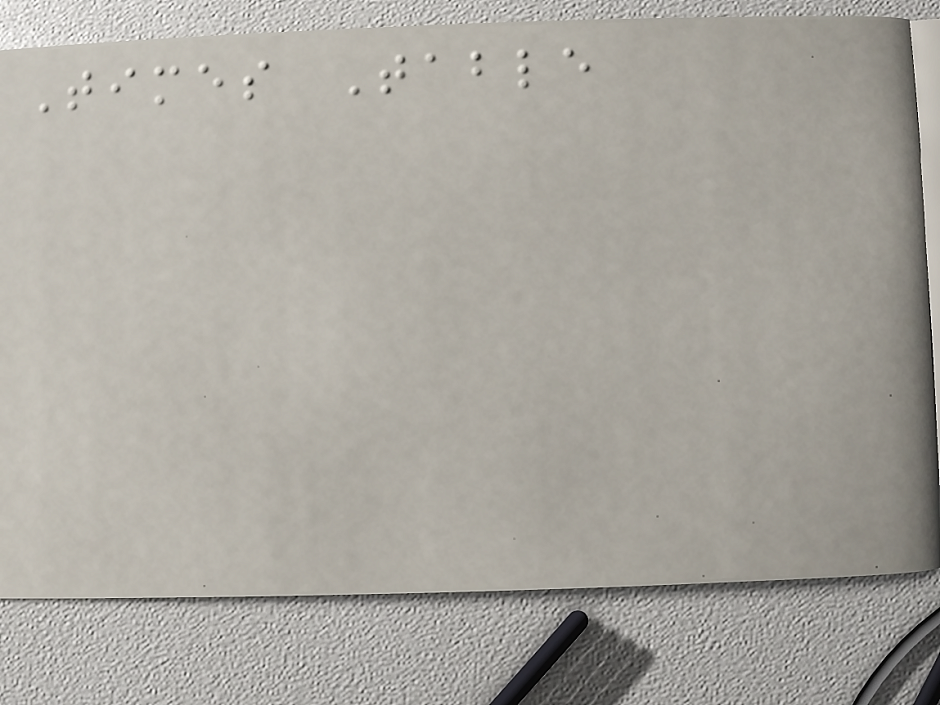Times Table
